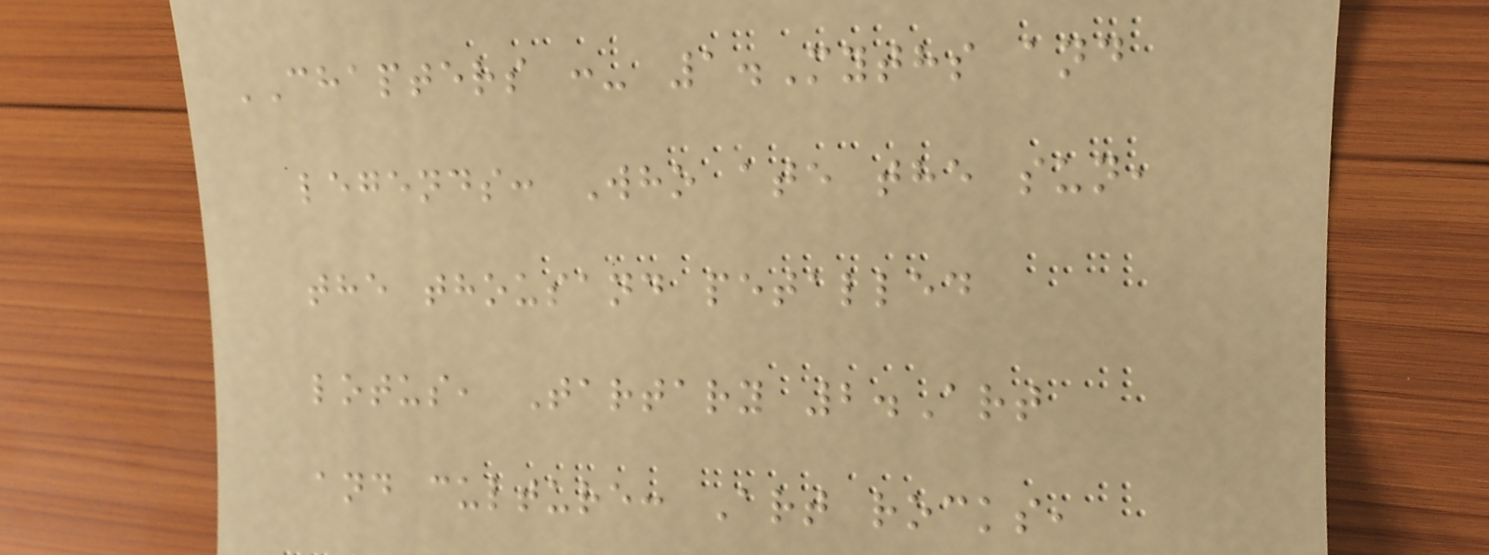CHAPTERS :- 1.Myths and
legends: Who ate the sun,
the thousand petalled
lotus, Tartary 2.Art
and culture: Art rocks,
